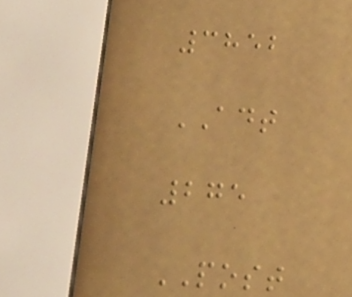3852
ADT
275
POST
